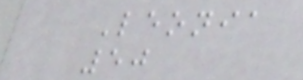Leonia
50
